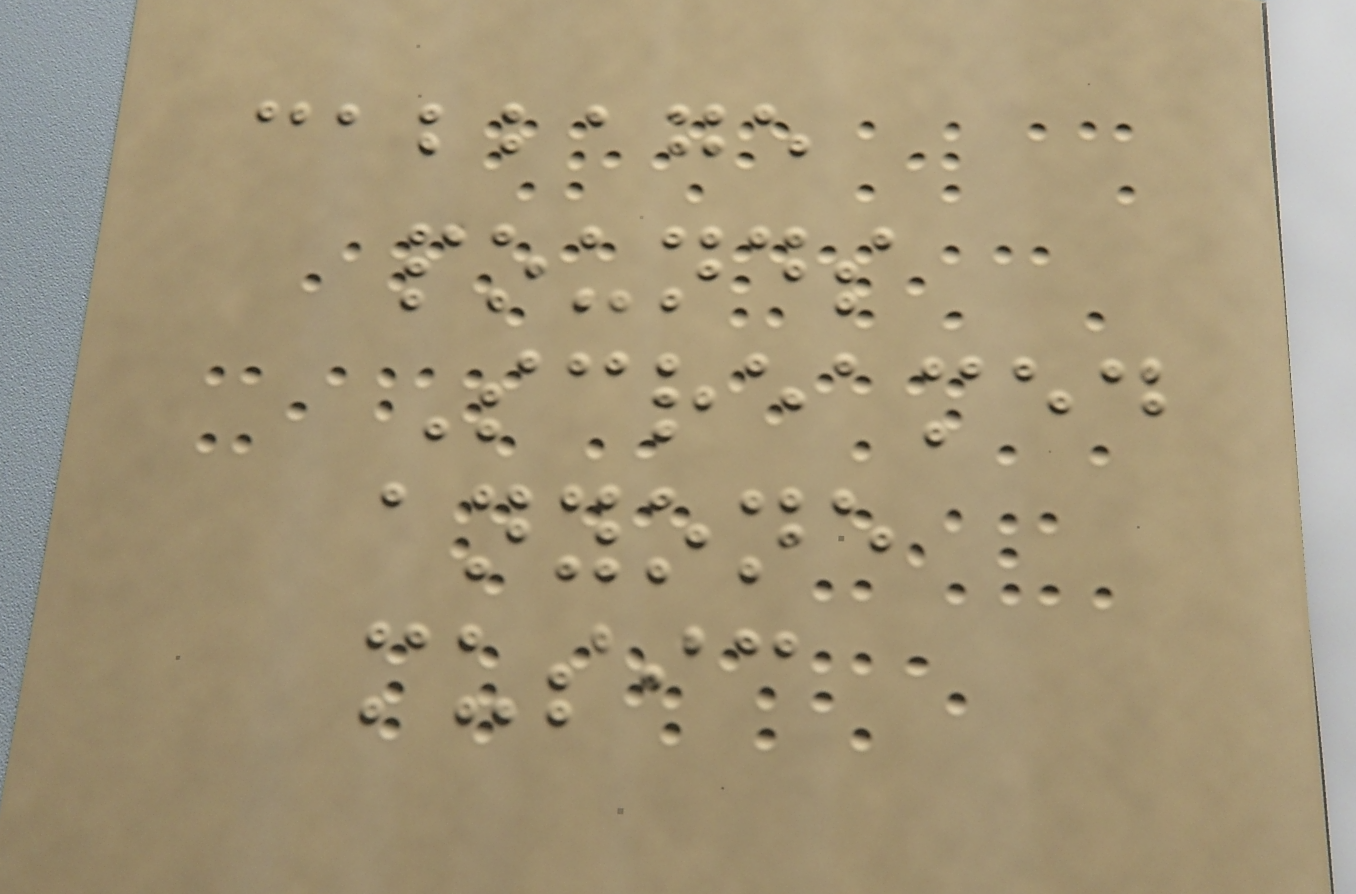cabbage
pounds
Screamed
anyone
music
